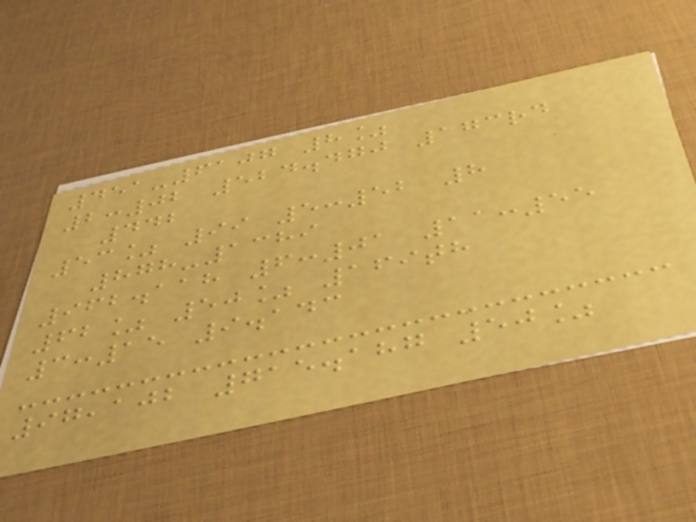451-6107 8%
2:02 524.470 173rd
442
53% 99 5:52 8
878-1389
962.118 6:01 11:55
62% 50% 169th
3:15 9.143
97,102 715.187 50%
